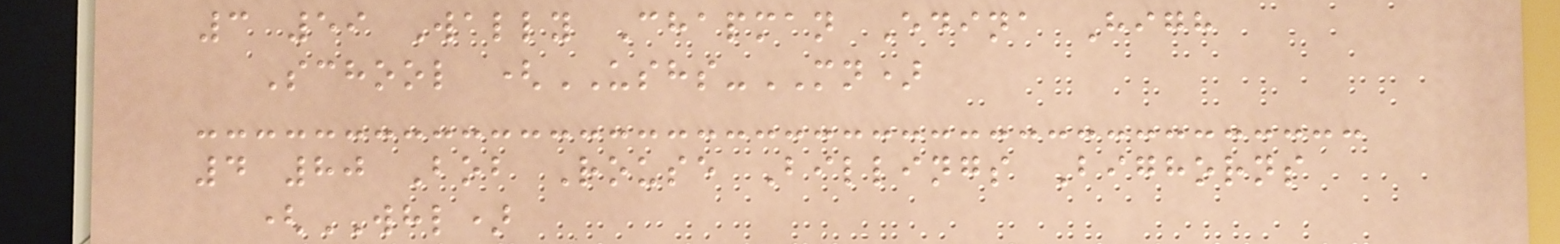3 59 Wally Chapman Edina High
School (USHS-MN)
4 80 Bob Rouse Billings Bighorns
(WHL)
